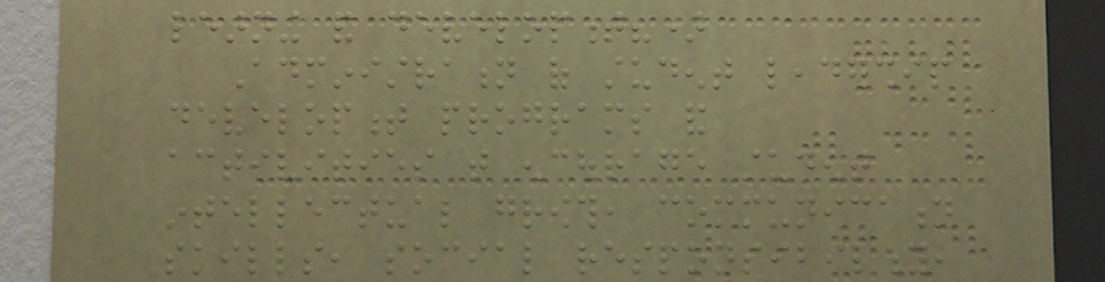learning and development?)
Administration of student leadership
development programs and
activities that encourage student
intellectual growth, communication
skills, social responsibility,
